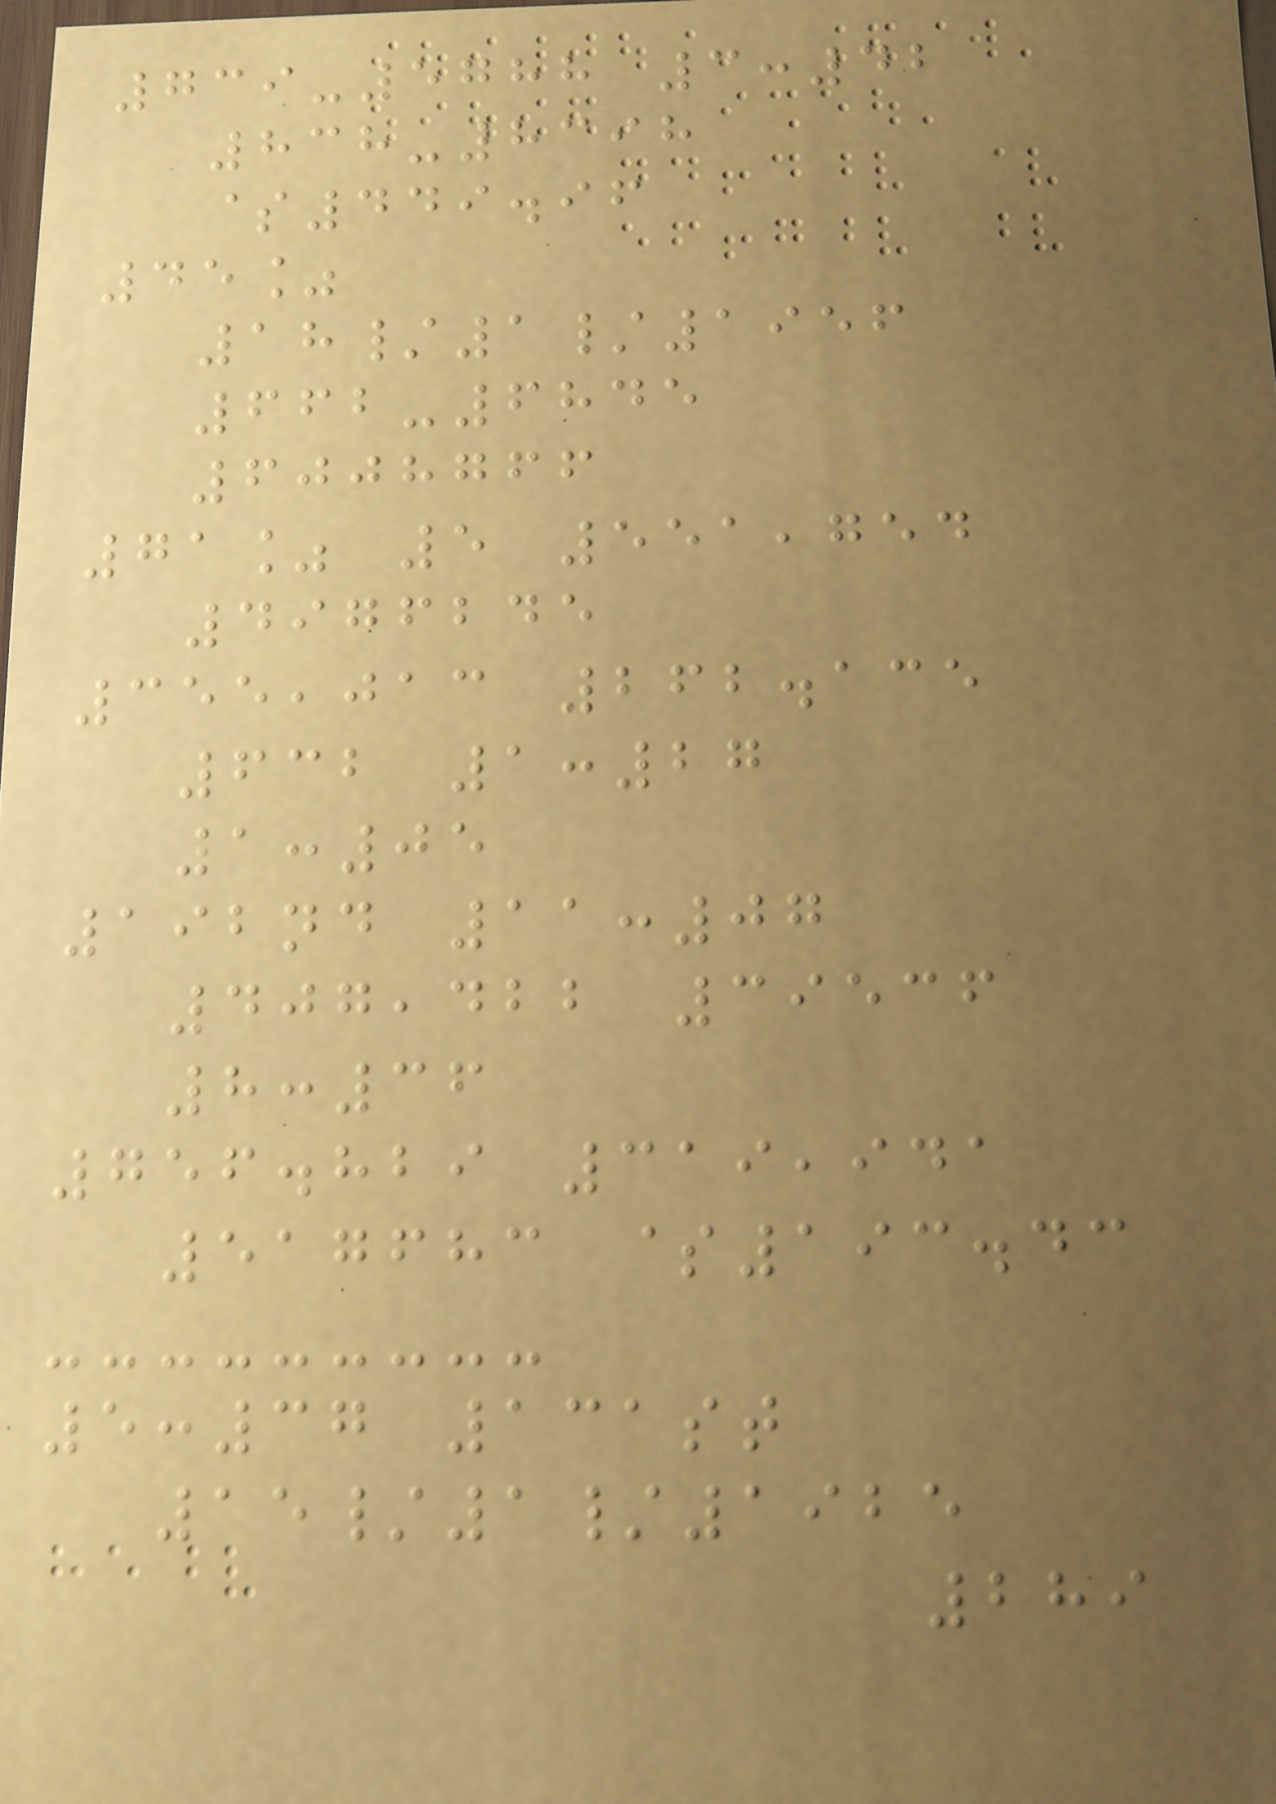739-5788 3:42
838-8398
$449.96
45%
18/1/1956
662-6845
6008766
71% 5 551,754
4976245
355,013 262.135
632 1:27
1:05
192nd 11:07
407,422 39536
8:36
756.829 319,941
517683 $193.43
5:37 131st
15/1/1925
289
